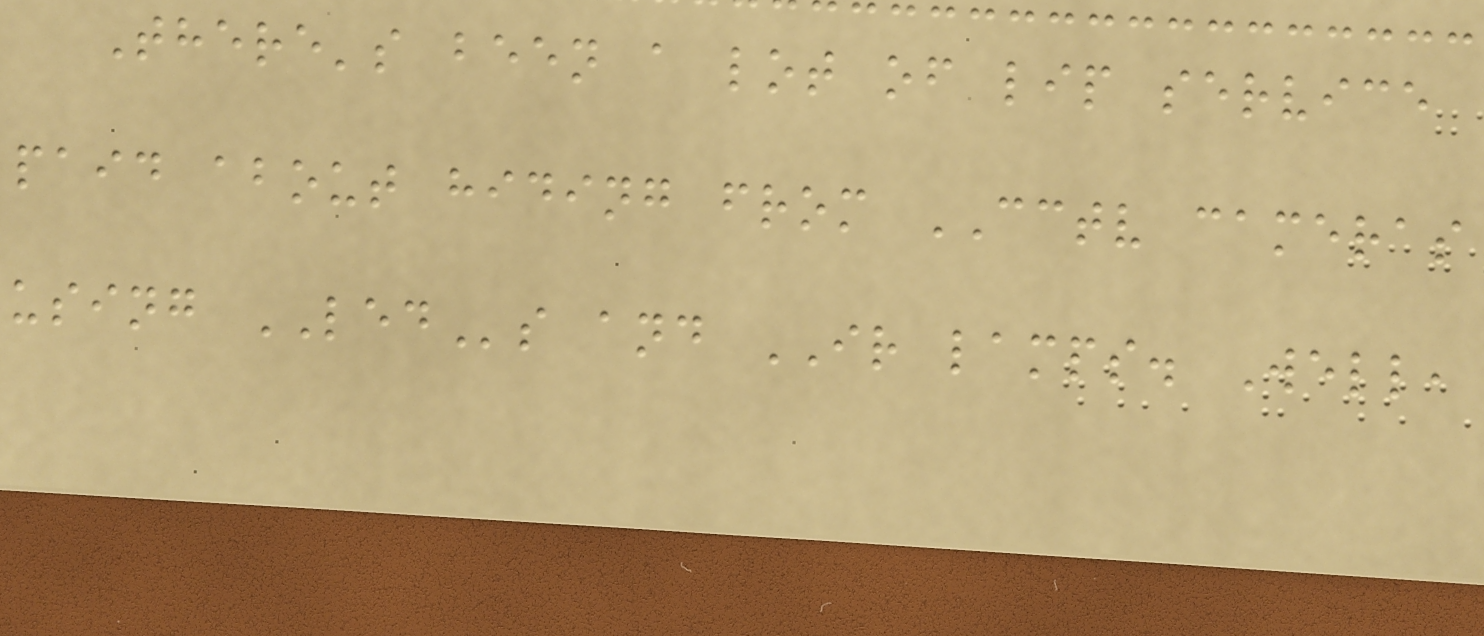There's been a lot of lip service
paid about hiding from CCTV cameras
using LEDs and IR lamps. Well,
